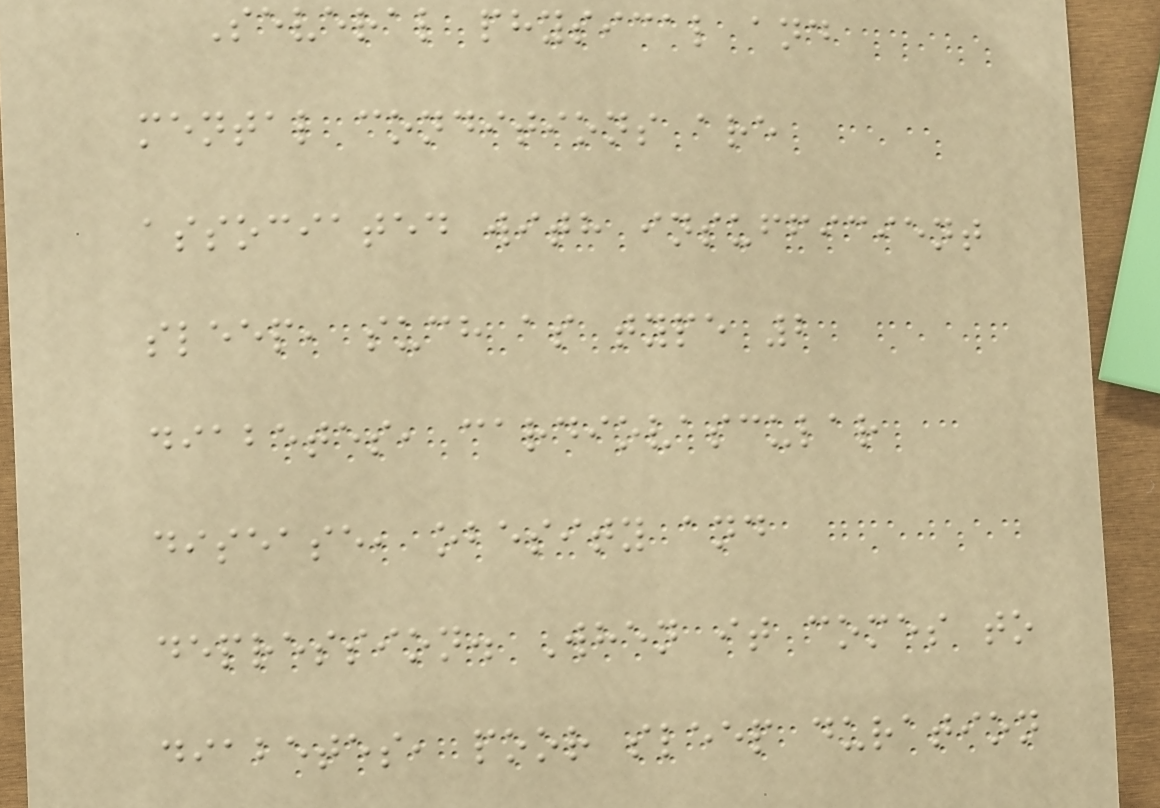Several physical and
mental conditions are
associated with insufficient
sleep, such as type 2
diabetes, cardiovascular
disease, obesity and
depression. When it comes to
diabetes, poor sleep duration
